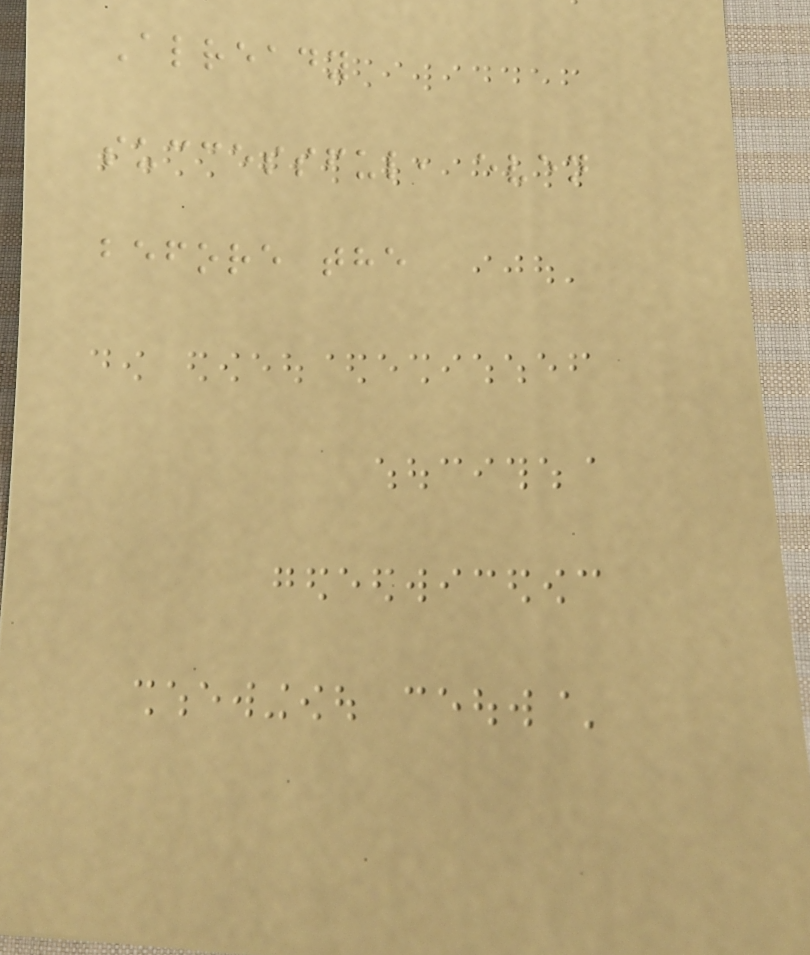Already
successful, even
before the
